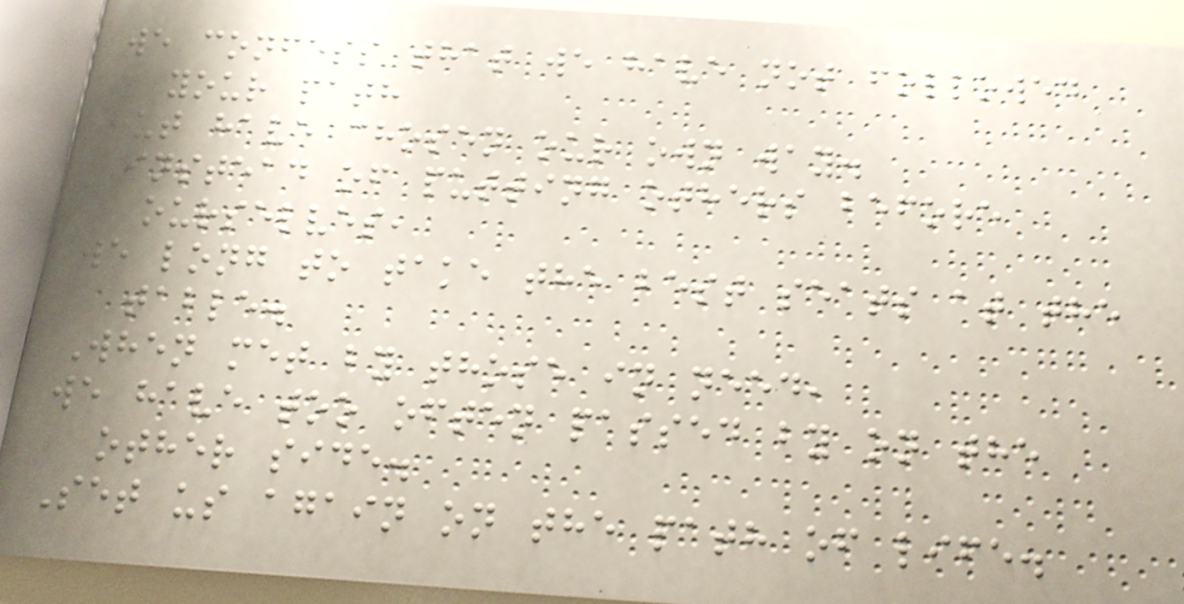we confess that we have not followed
your path
but have chosen our own way.
Instead of putting others before
ourselves,
we long to take the best seats at the
table.
When met by those in need,
we have too often passed by on the
other side.
Set us again on the path of life.
